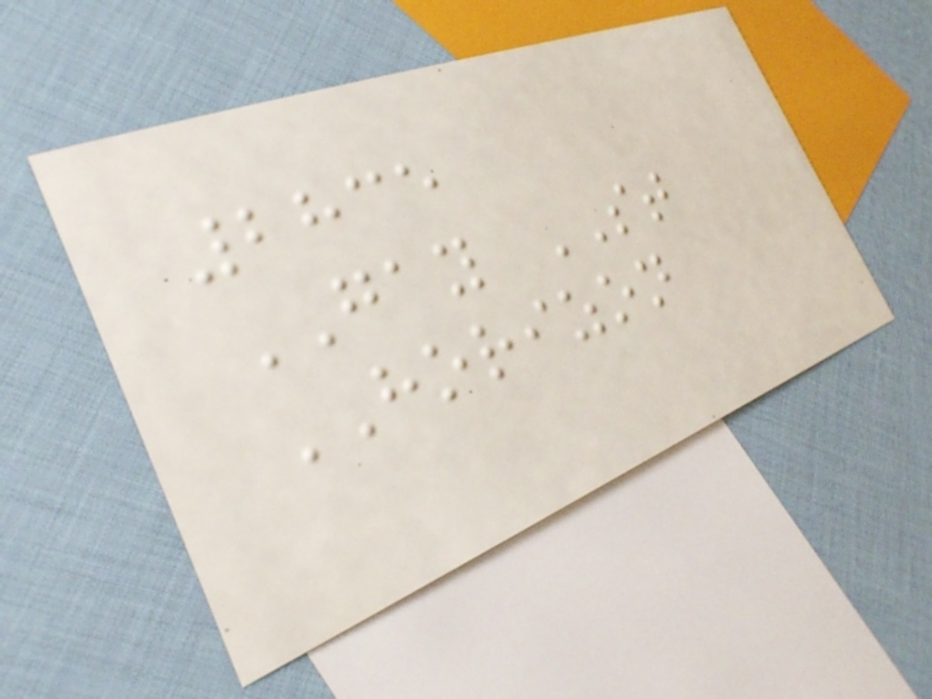2835
GAY ST
HORIZON
